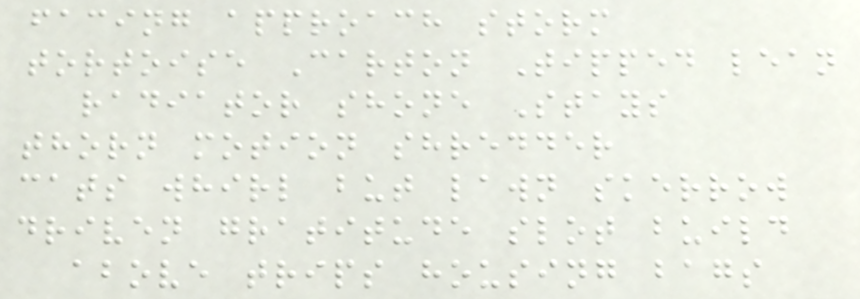facing approach storm
tortoise Carton Tipped lean
radiator shone Stays
thorn motion shredder
cats whirl but lawn skerrow
driven gratitude slot build
above trips housing bags
